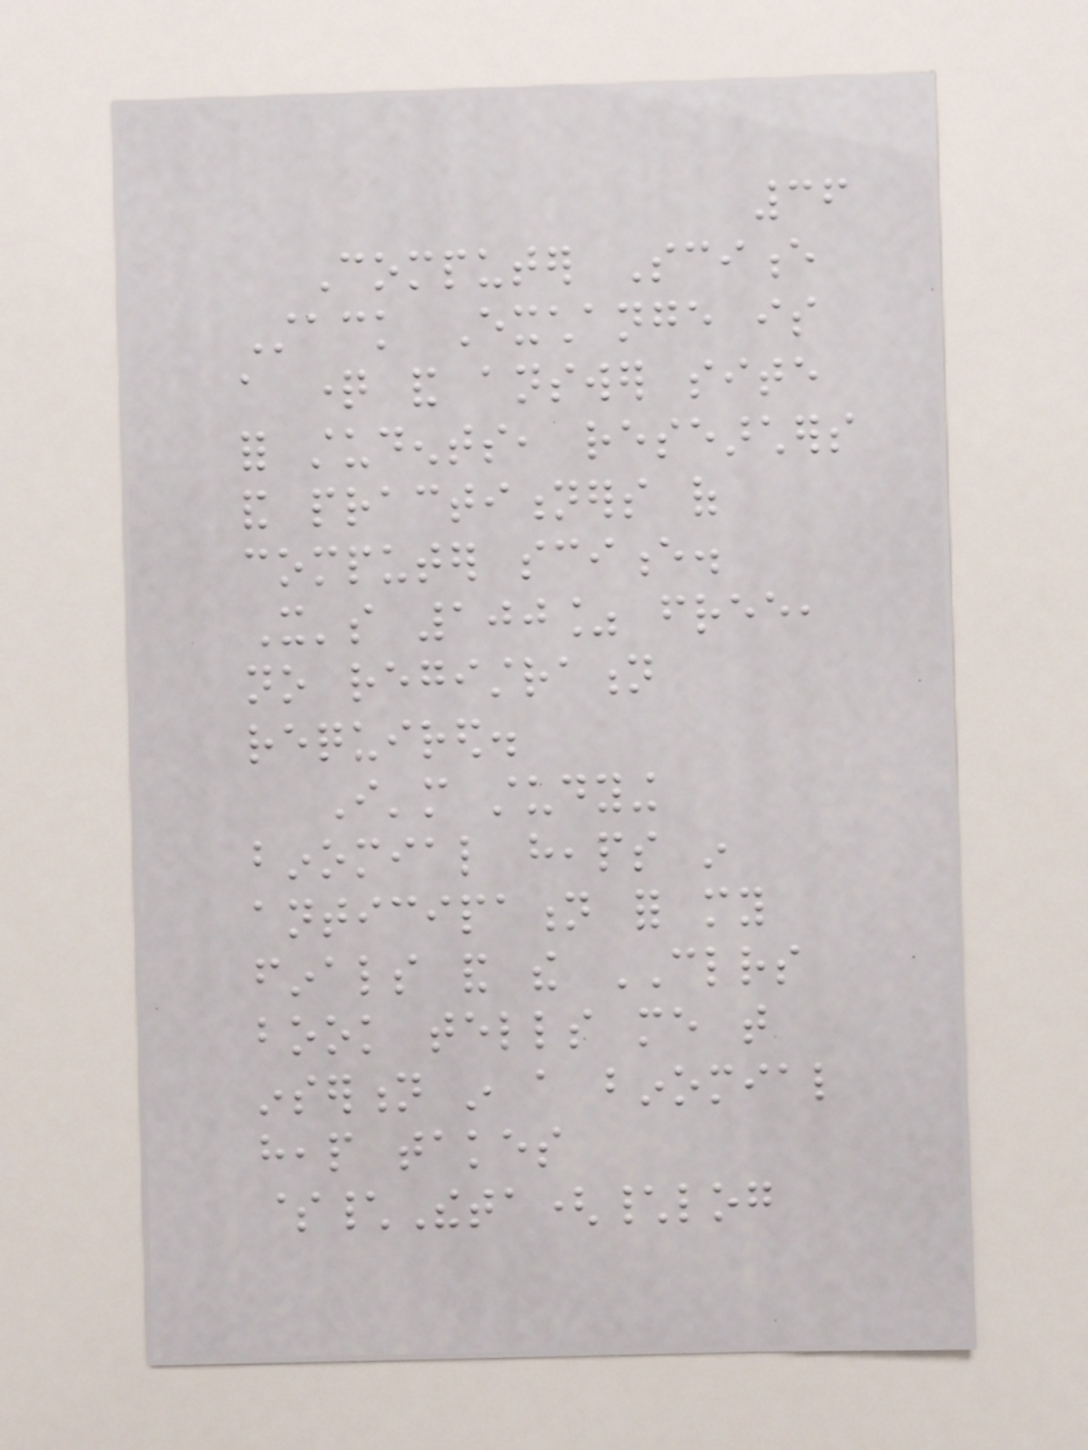36
Computer Science
Stack Exchange is
a question and answer site
for students, researchers
and practitioners of
computer science.
It's 100% free,
no registration
required.
I'm studying
binomial heaps in
anticipation for my
finals and the CLRS
book tells me that
insertion in a binomial
heap takes
$\Theta(\log
